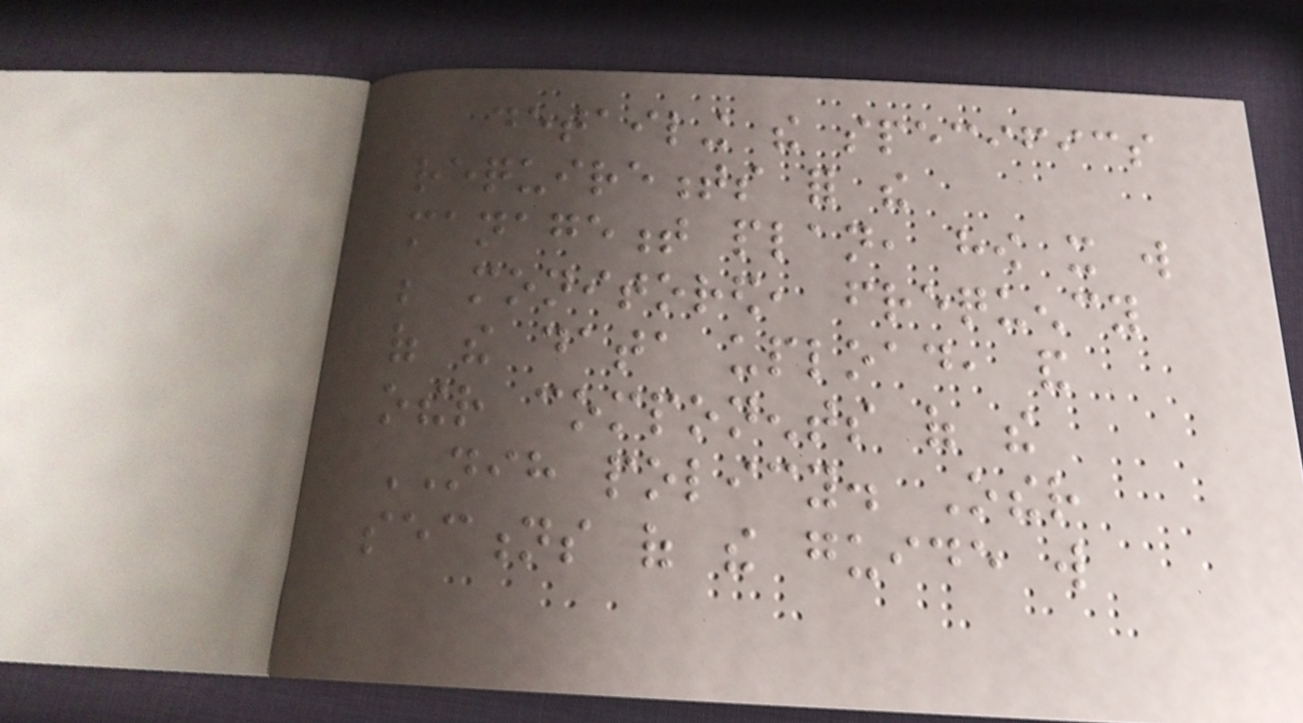detailing the specifics
requirements for the
management plan, how it will
be monitored, frequency
of the data upload, and
other components of the
NIH policy. Other
sections of the guide will
